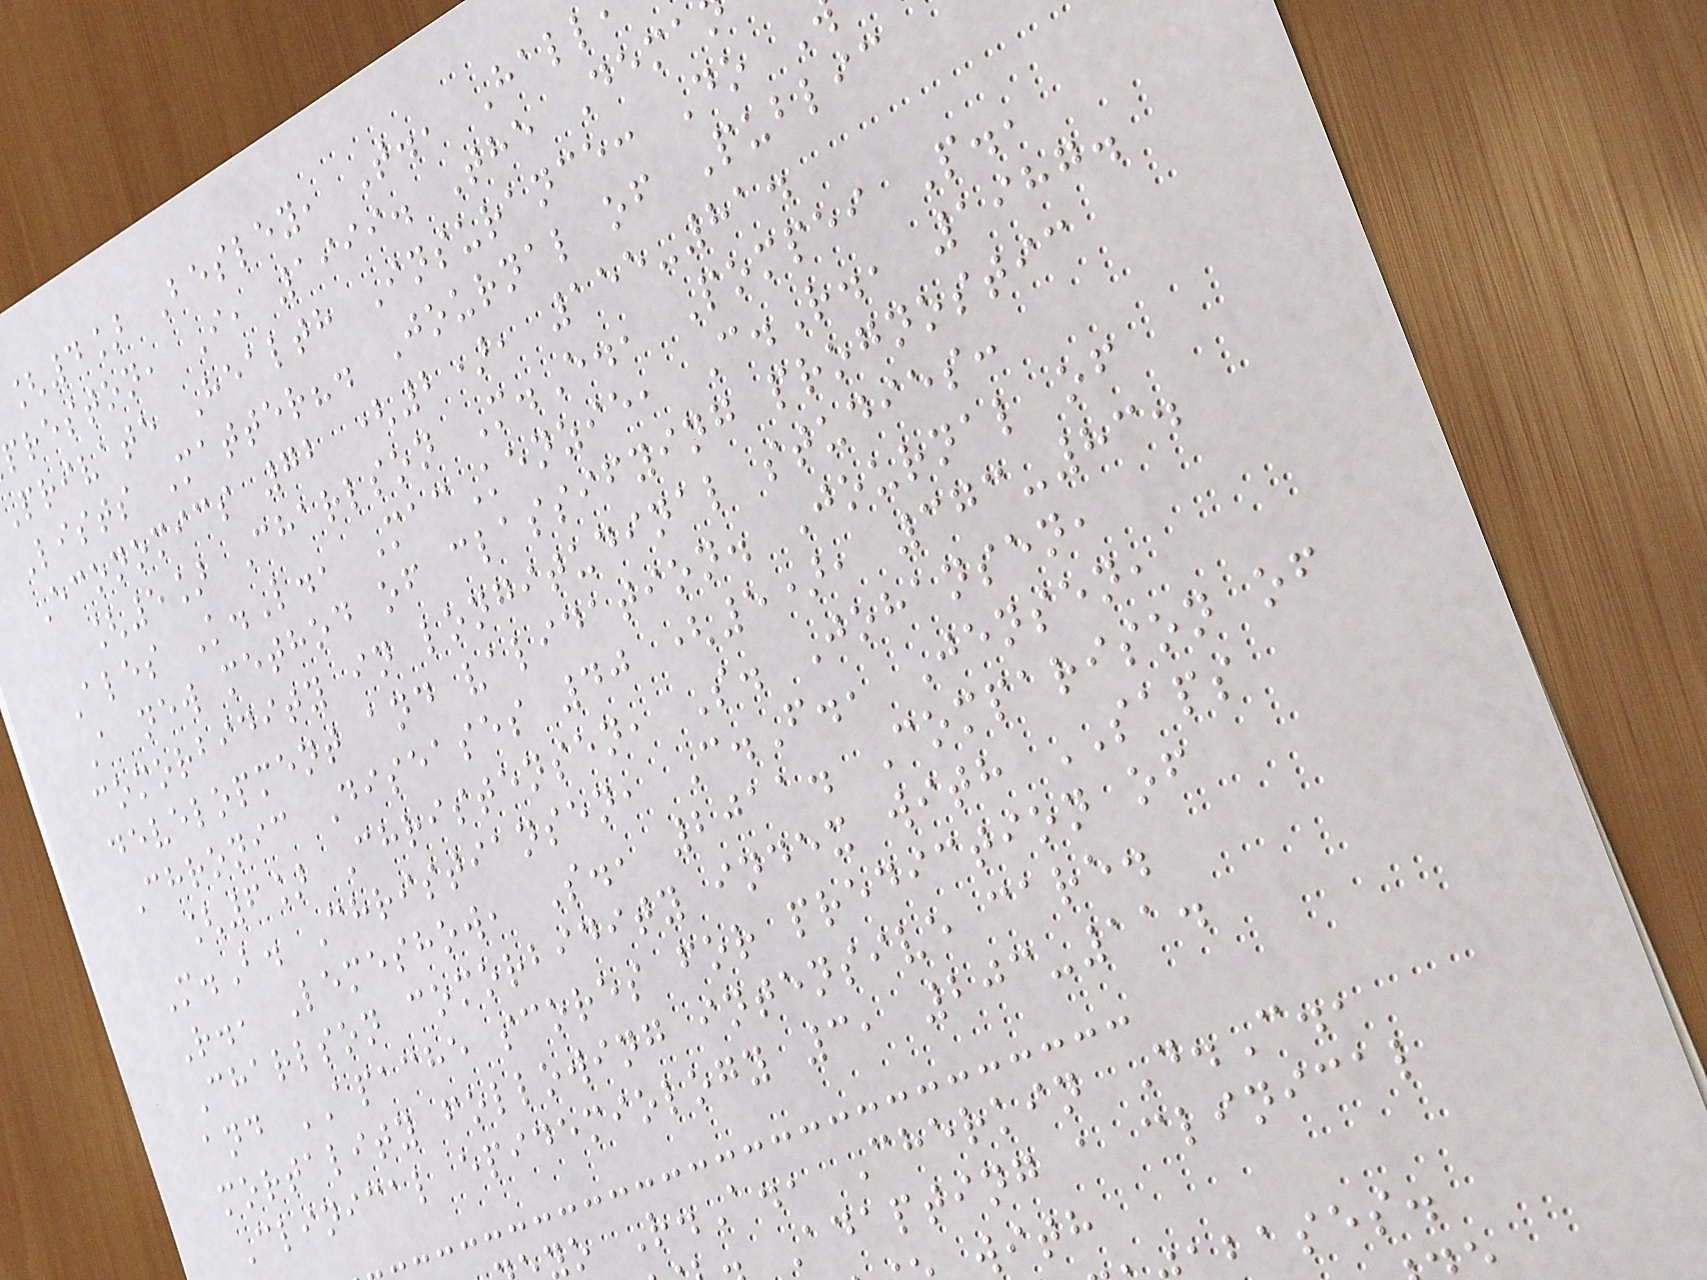[4] Besley, T., Hall
preston, I, 1999. The Dema
private Health Insurance: Do
Lists Matter?. Journal of Public
Economics 72 (2), 155-81.
[5] Charlson M.E., Pompei P.,
Ales K.L., MacKenzie, C.R., 1987.
A new method of classifying prognostic
comorbidity in longitudinal studies:
development and validation. Journal of
Chronic Diseases 40 (5), 373-83.
[6] Christensen, S. Johansen,
M.B. Christiansen, C.F., Jensen,
R., Lemeshow, S., 2011. Comparison of
Charlson comorbidity index with SAPS
and APACHE scores for prediction of
mortality following intensive care.
Clinical epidemiology 3, 203-11.
yo R.A., Cherkin D.C.,
Adapting a clinical
